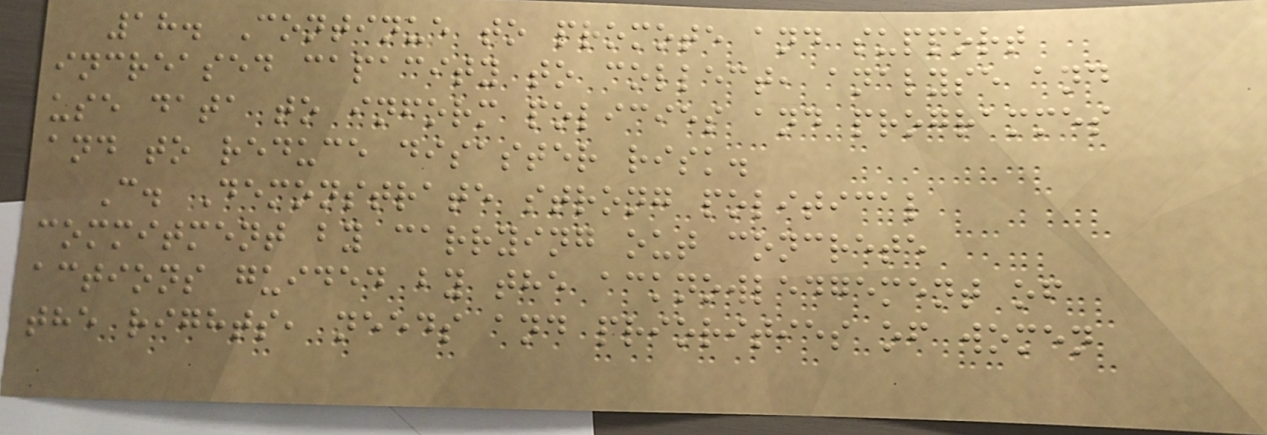18. Continue to promote and support
increased capacity to collect, analyse and
use data to inform policies and programmes
and to reduce disaster risk.
C. Demonstrate strong political
commitment by carrying out concrete
actions guided by the acknowledgement of
the rights, needs and priorities of women
